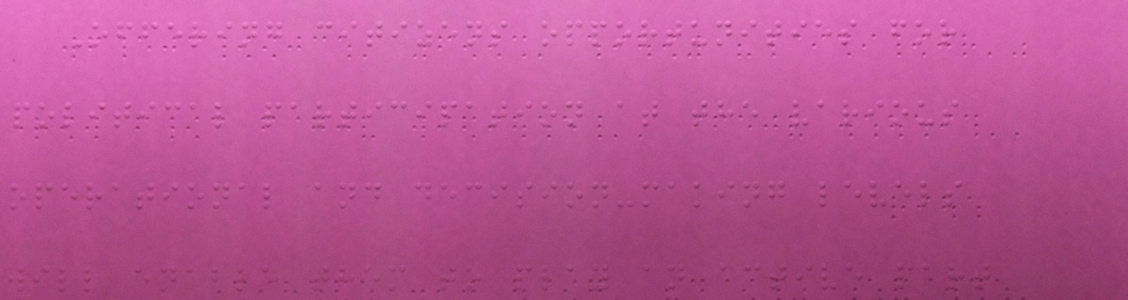Offering citizens opportunities for
political participation at the various
operational and decision-making levels
will enable them to play an active part
